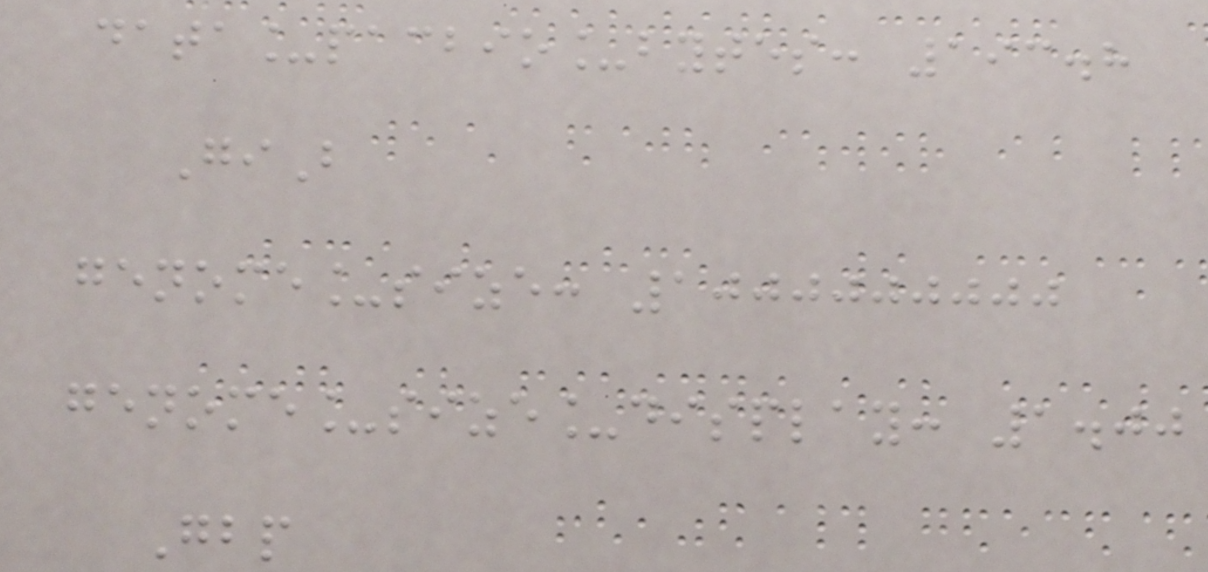data_pacbio_bytes: 193.8
GiB
genome_size: 1000000000
genome_size_display: 1.00
Gbp
